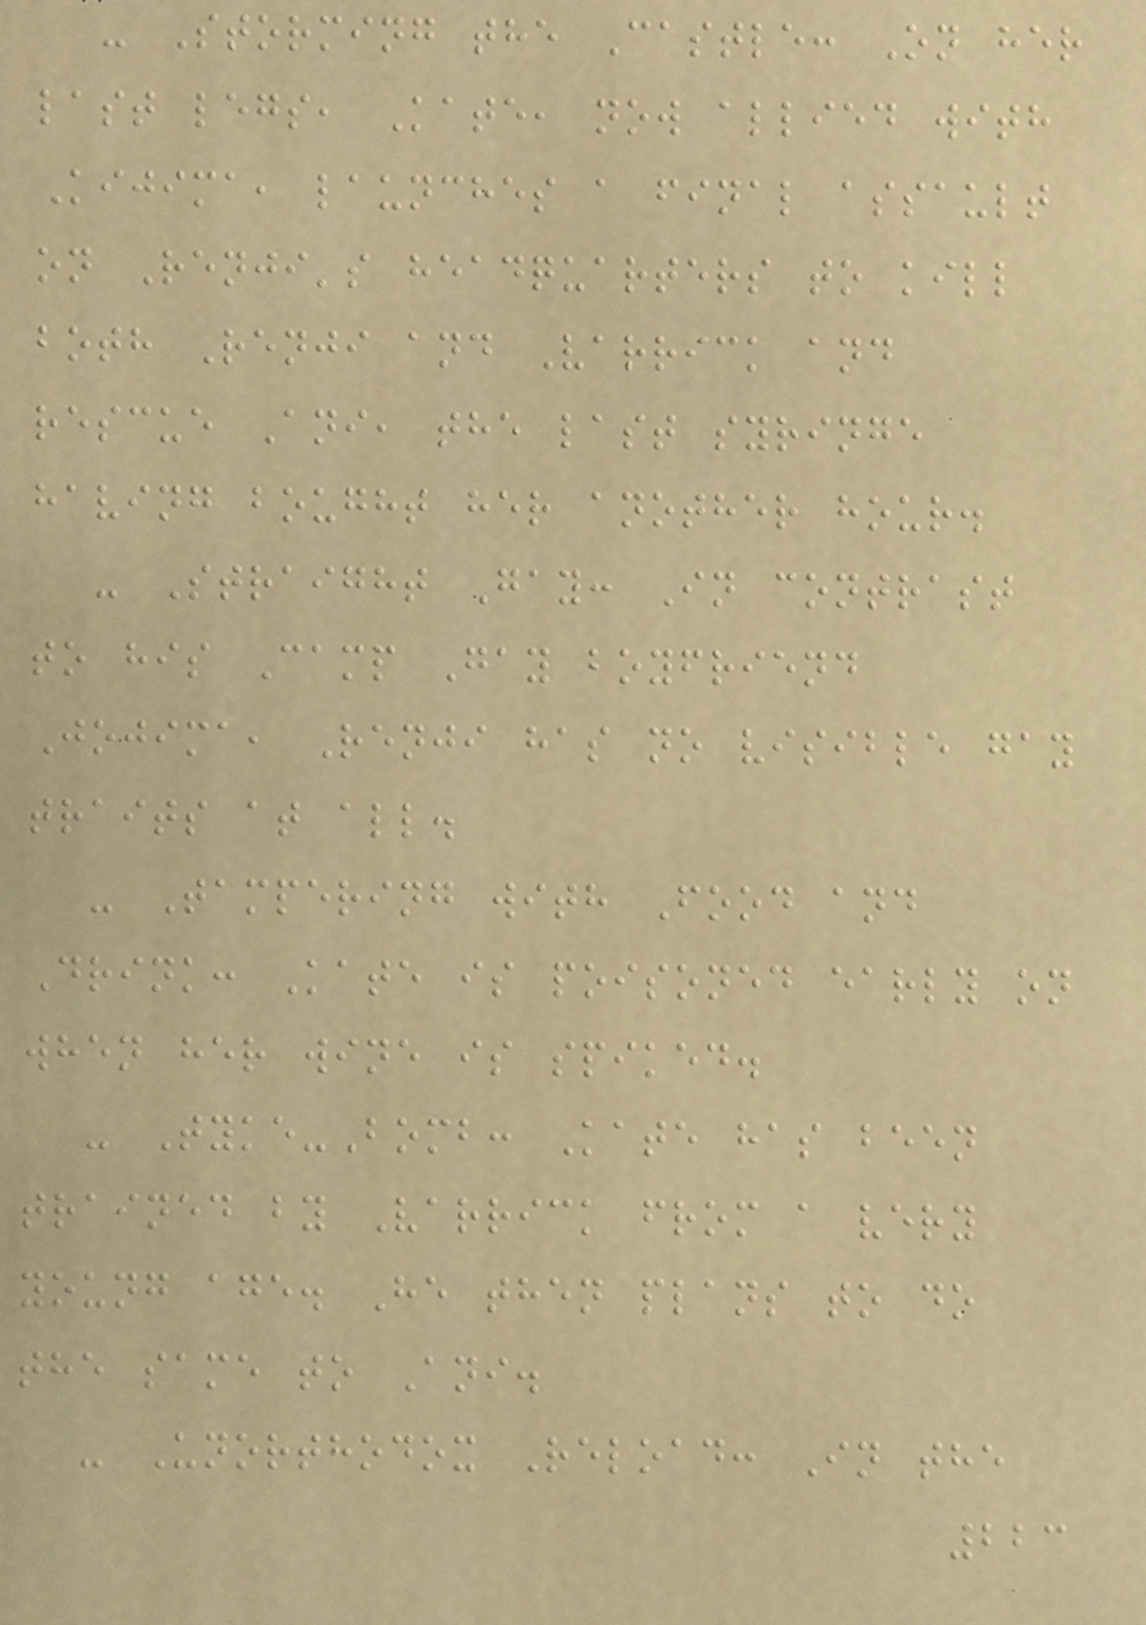- Storming the Castle: On her
last legs, Kate, now allied with
Kijima, launches a final assault
on Renji's headquarters to kill
both Renji and Varrick and
rescue Ani, the last syringe
having bought her another hour.
- Straight Gay: In contrast
to his Camp Gay boyfriend
Jojima, Renji has no visible gay
traits at all.
- Tampering with Food and
Drink: Kate is poisoned early on
when her wine is spiked.
- Tyke-Bomb: Kate has been
trained by Varrick from a very
young age. He then plans to do
the same to Ani.
- Unorthodox Reload: In the
223
